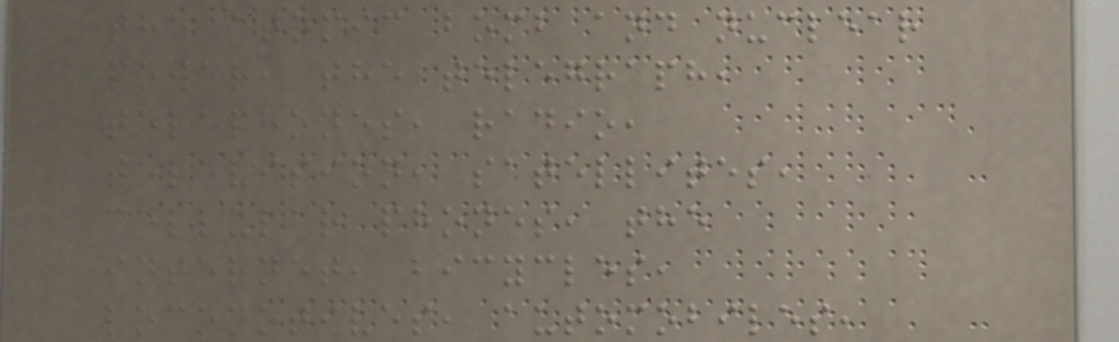the atomic bomb and nuclear
power, the telegraph,
telephones, radio,
television, satellites,
cellular phones, the
internet, bicycles,
locomotives, automobiles,
